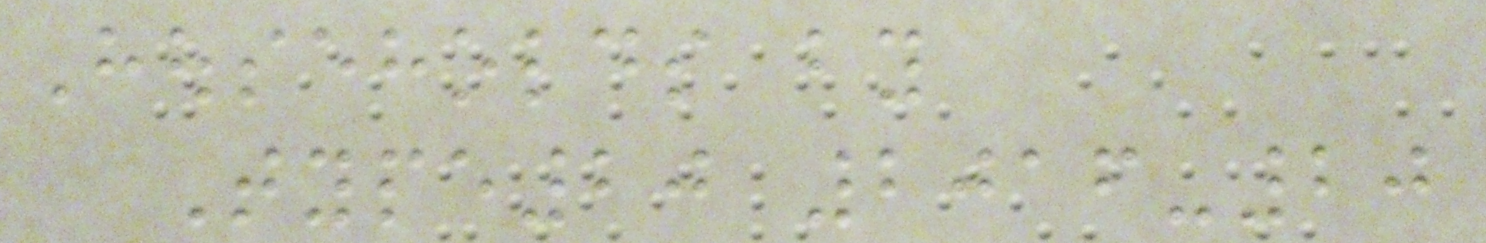Households by
Type20 2016-20
